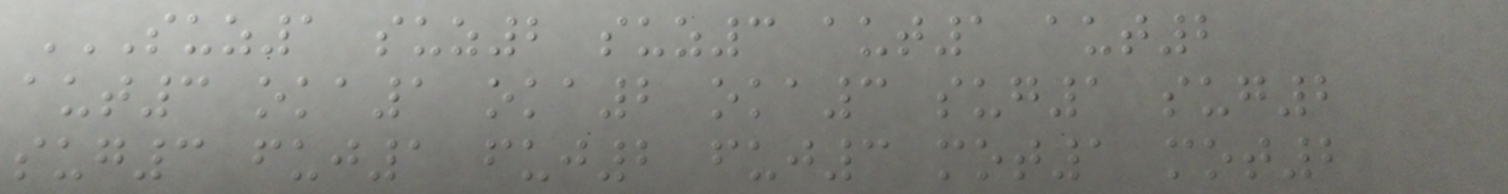SUZ1 SUZ2 SUZ3 AUT1 AUT2
AUT3 OKA1 OKA2 OKA3 SUG1 SUG2
SUG3 FUJ1 FUJ2 FUJ3 MOT1 MOT2
